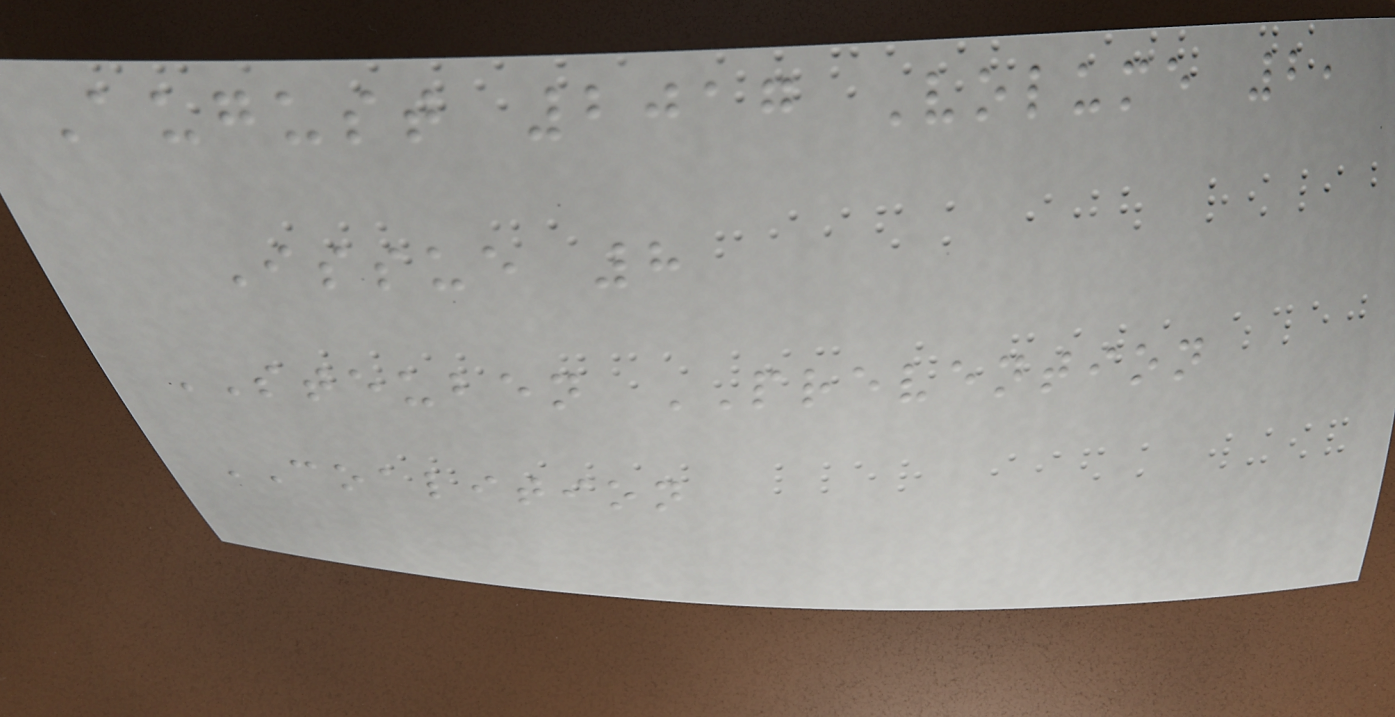August 2017 Volume 2,
Issue 8
STEUBEN PREVENTION
COALITION
